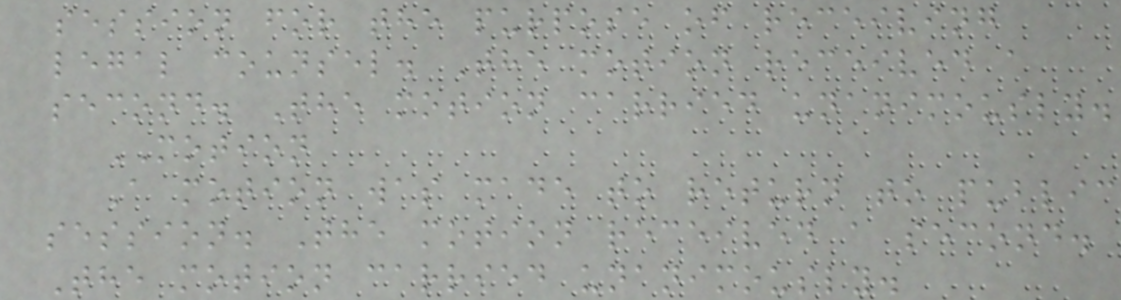session for the purpose of receiving
legal counsel. The motion received a
second. The motion carried unanimously.
MOTION
A motion was made to return to public
session. The motion received a second.
The motion carried unanimously.
